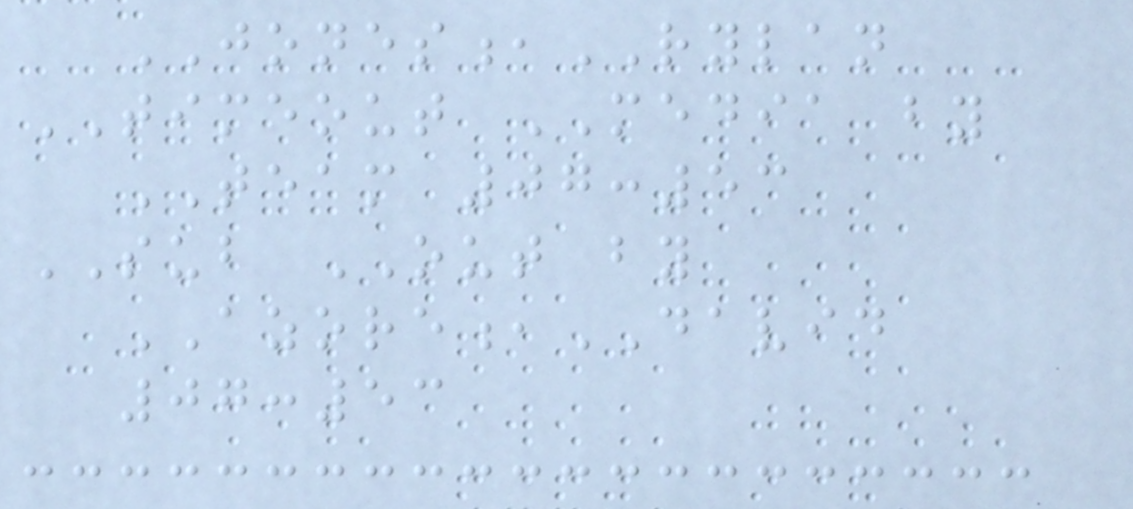JONES,RYLAN
TIMEOUT MEDIA by
TEAM 07:53
SUB OUT by
AZORE,DAVID
07:53
